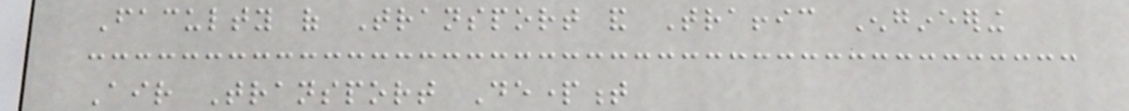Faculty of Transport and Traffic Engineering
Air Transport Department
